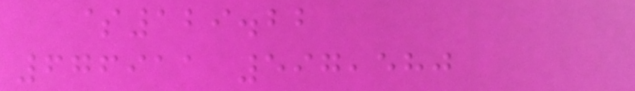$129.22
676911 597,580
